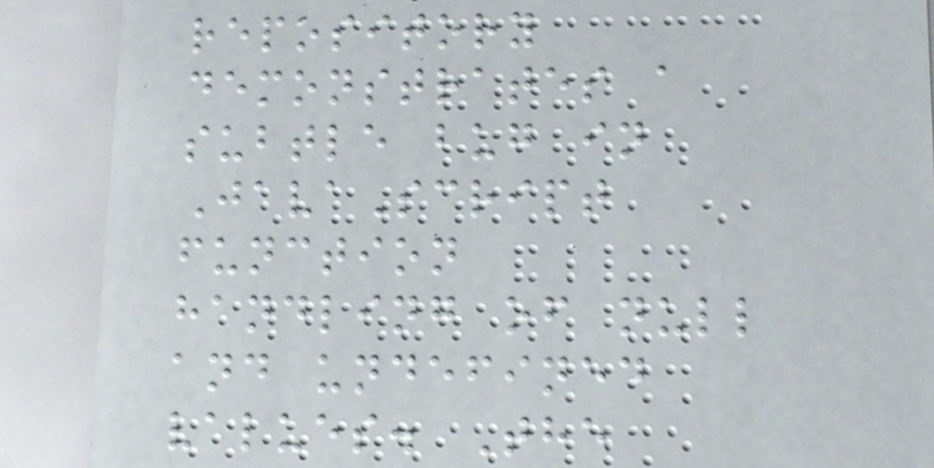repository
demonstrates a
subtle bug in
JavaScript
function
handling of null
and undefined
values. The
